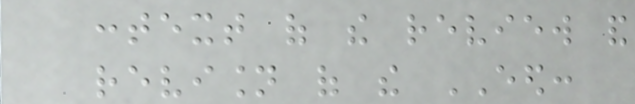context of the review and
revision of the EED:
